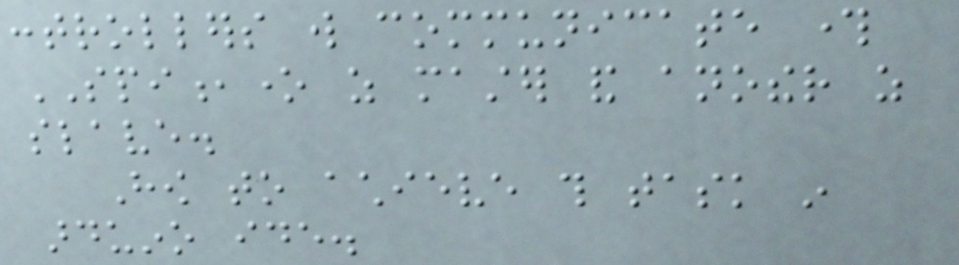controllers will communicate through
SPI,one as master and another as
slave.
How to achieve this task in
arduino ide.
